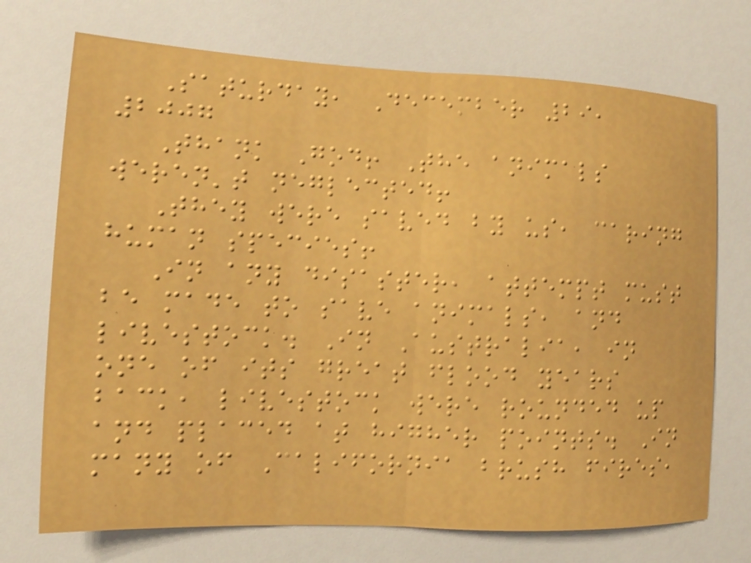Saturday, December 29,
2007
Thank God! The animals
weren't neglected!
They were saved by us, caring
human species!
In any disaster, attempt must
be made to save animals, and
livestock. In Australia, in
one of its great flood years
back, livestock were rounded up
and placed at higher points. In
many of California brush fires,
